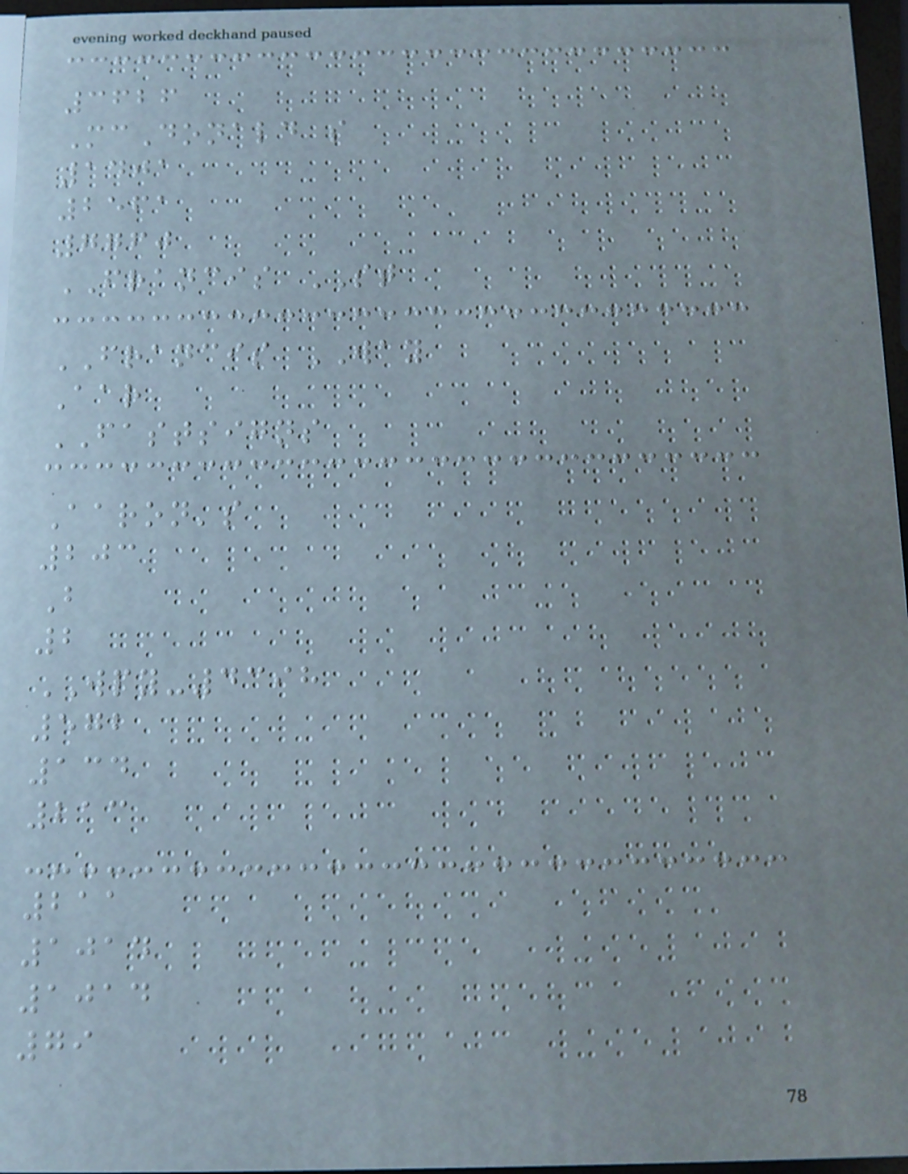3626
McDonald s
1401
2561
7760
FRANCIS ST
FRANCIS WAY
Aar
FASTSIGNS
Aaron's
203
B
2
WPY-4398
572
134
213
211
1014
1014
79
